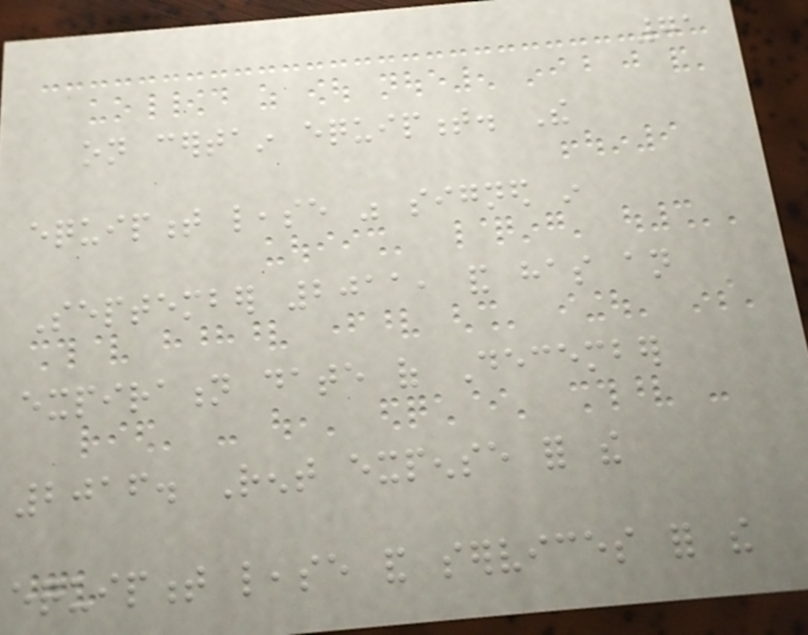71
on certain equipment. The
equipment lease was signed in
September 2011, and has an
expiration date of December
2016. Rent expense for the
equipment lease and services for the
